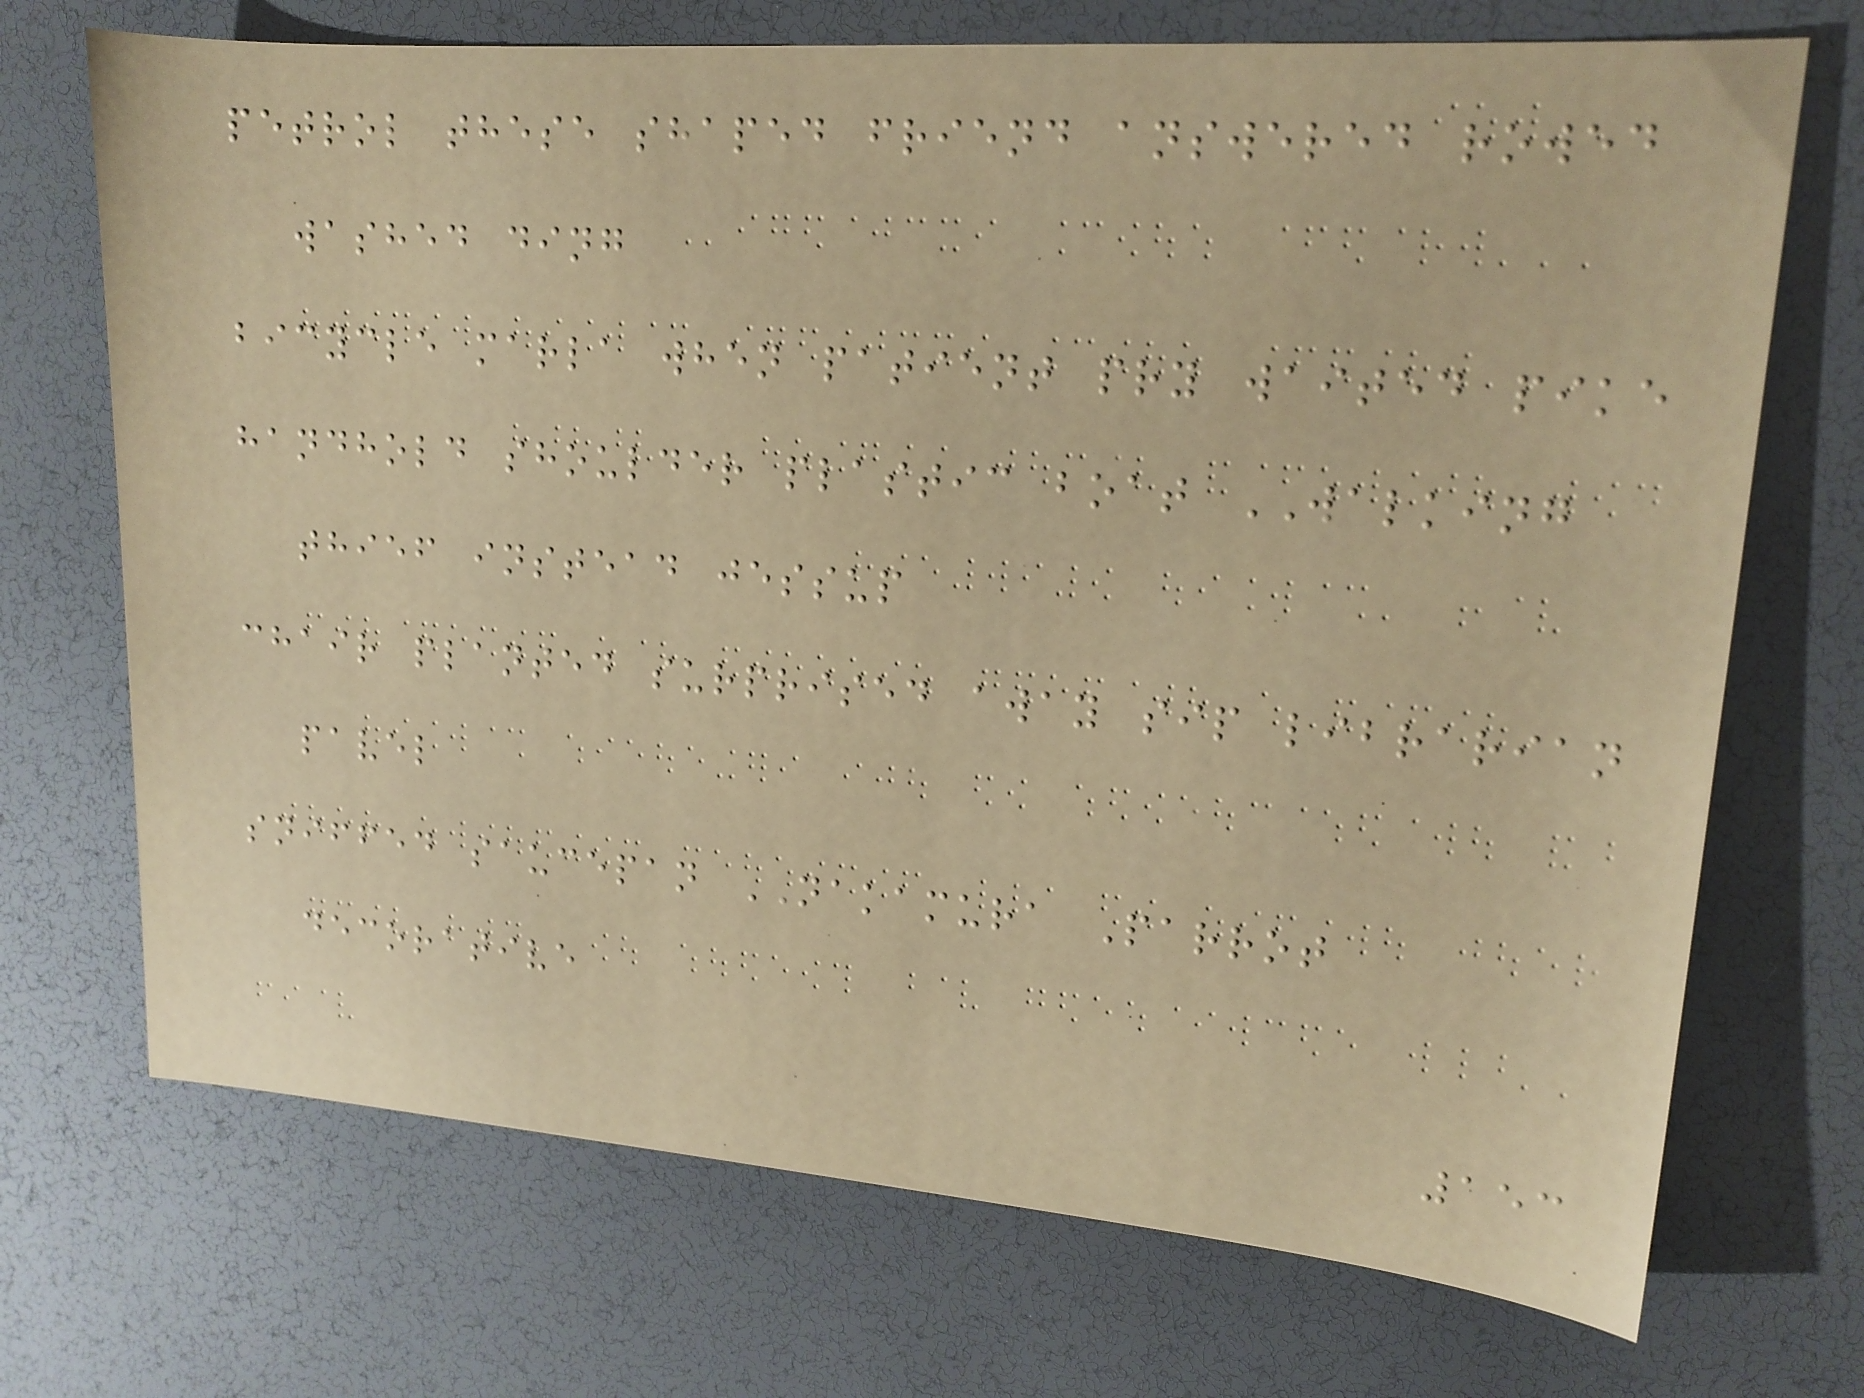petrol these shaped friend answered rowed
washed ding
bicycle marla when patient pry waited pike
handhold shoulder plastic boat WALKING
thief instead jessup
chair planted surprised away sip librarian
pavel
sniffed saucepan NAKAMURA Parrot
decorative
153
